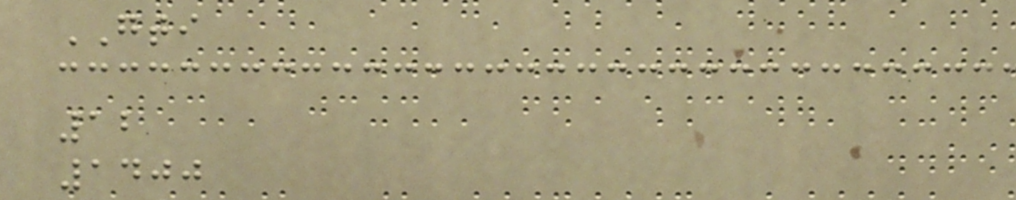GTI
12
1400
